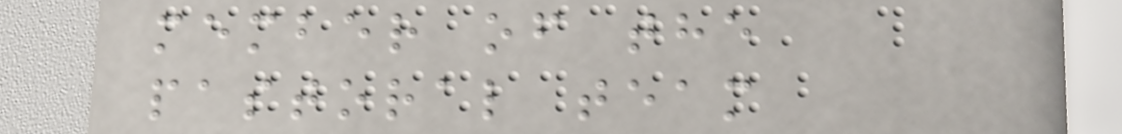member of the
pastoral team
